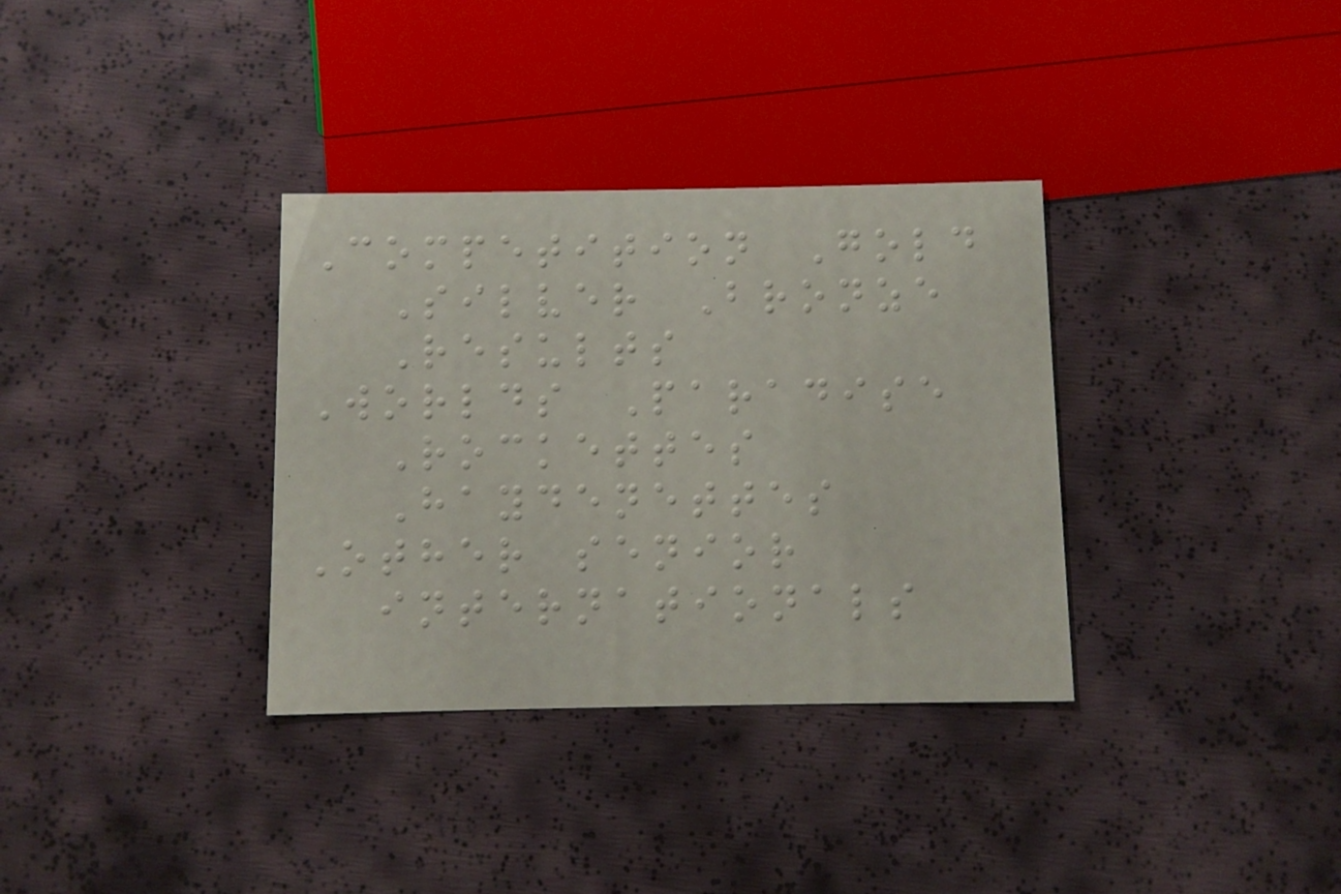Competition Gold
Silver Bronze
Results
Worlds Paradise
Rockettes
Haydenettes
Other senior
internationals
